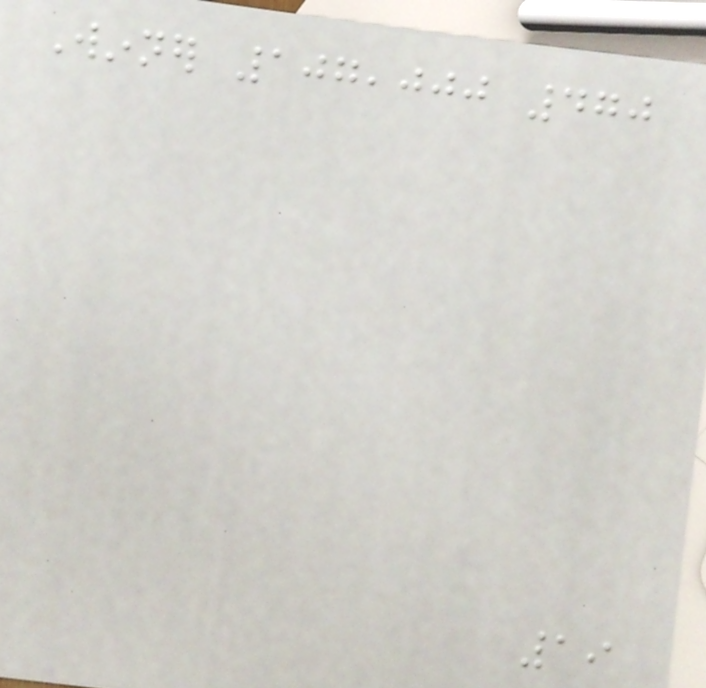Winner 107,000 470
19
